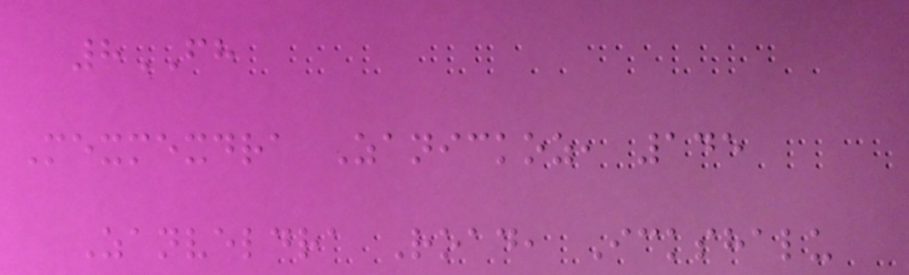8FH
Mexmexdra Zanickoz, 145
Zanveldra Road, Ickshalu
